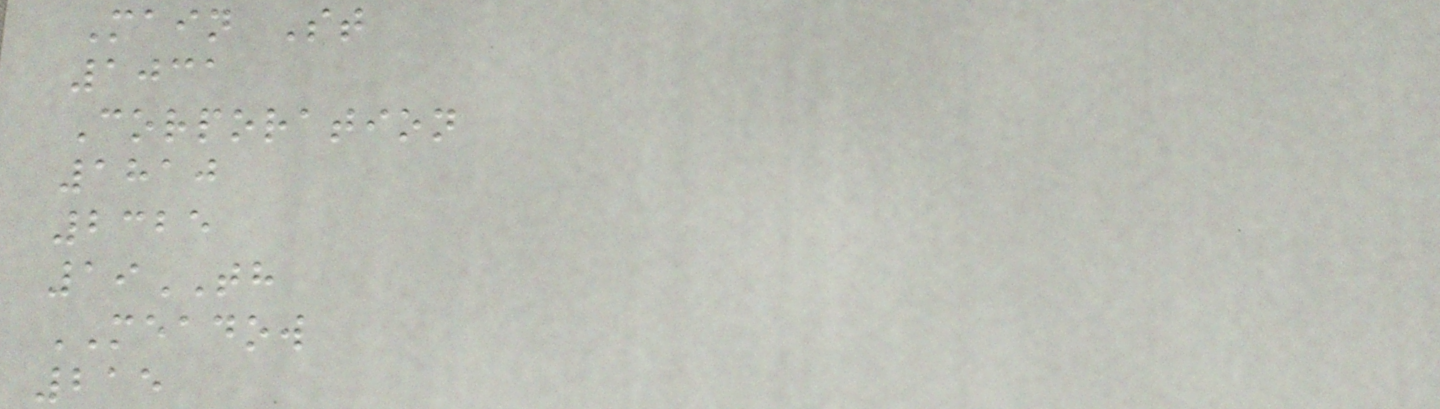Main St
1031
Corporation
1810
2325
19TH
MEADOW
215
